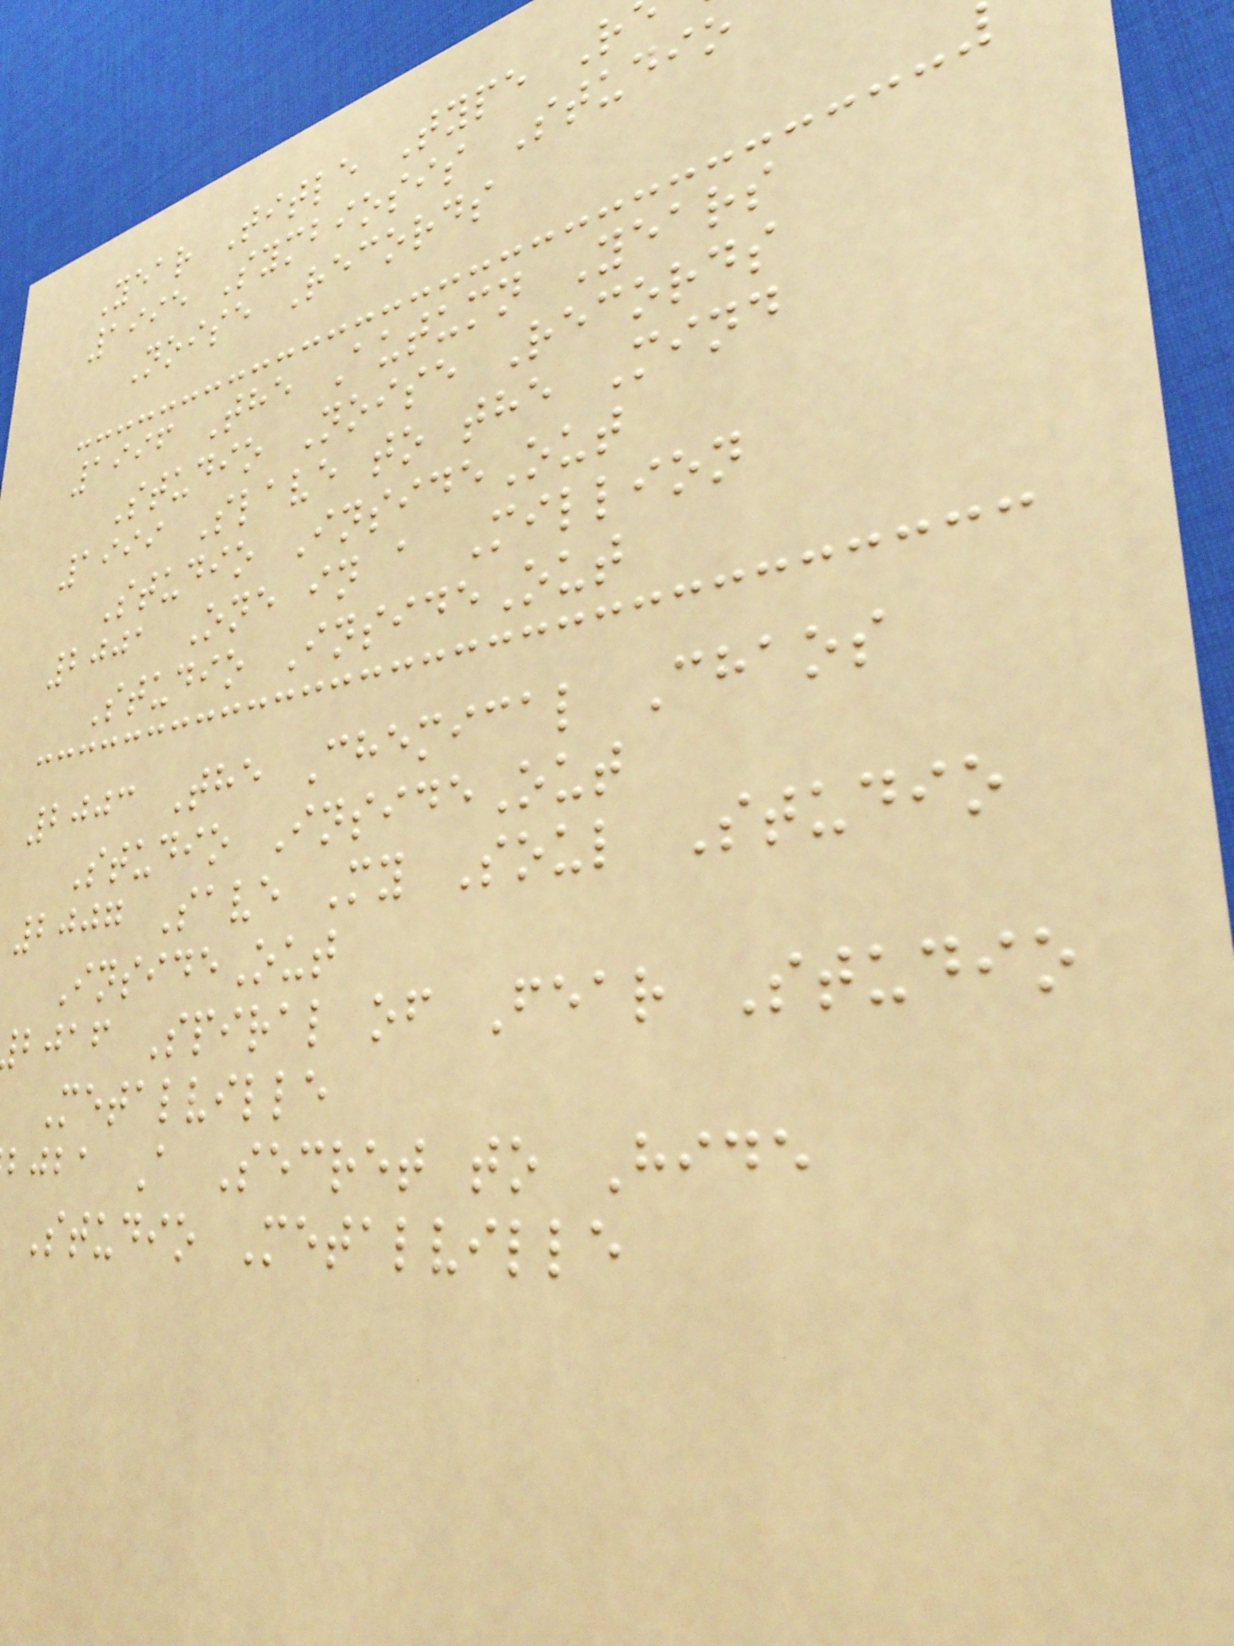Year Title Type R
1995 Symbiosis Studio
Noise Records
1996 The Autumn Years
Studio Noise Records
1999 Slave to the Mind
Studio InsideOut
2001 One in a Million
Studio InsideOut
2003 The Chemical Chaos
Studio InsideOut
2007 Save My Soul Studio
InsideOut
bjaf Spiral of Fear Studio
Metalville
bjba A Secret to Hide
Studio Metalville
